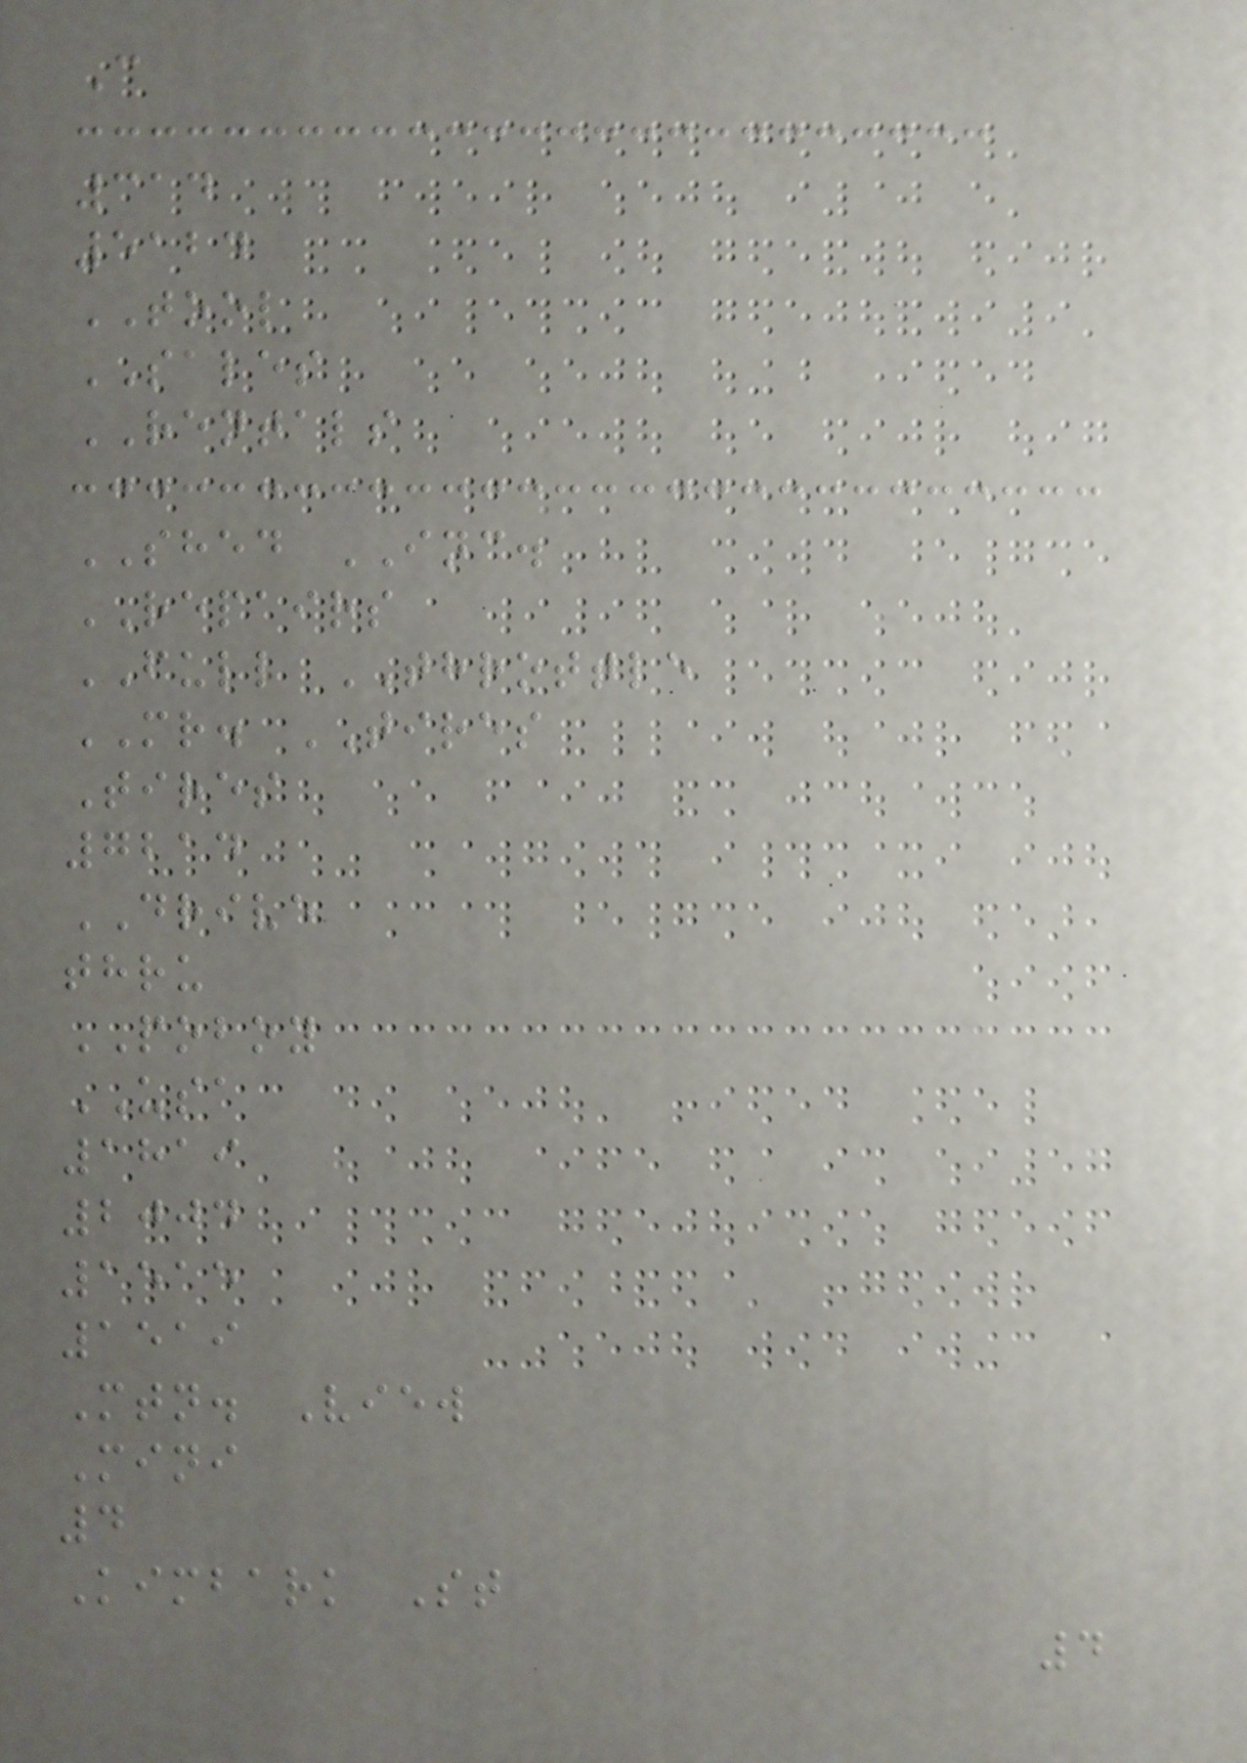C
314
5124
TOOL
SALES
RENTALS
SHED INC.
REPAIRS
FULL THROTTLE
MR. TIRES
Tires
7214
DRIVE
thru
POBOY
USA
1819
2004
1515
1519
Mtn. View
Mini
4
Kimbark St
4
